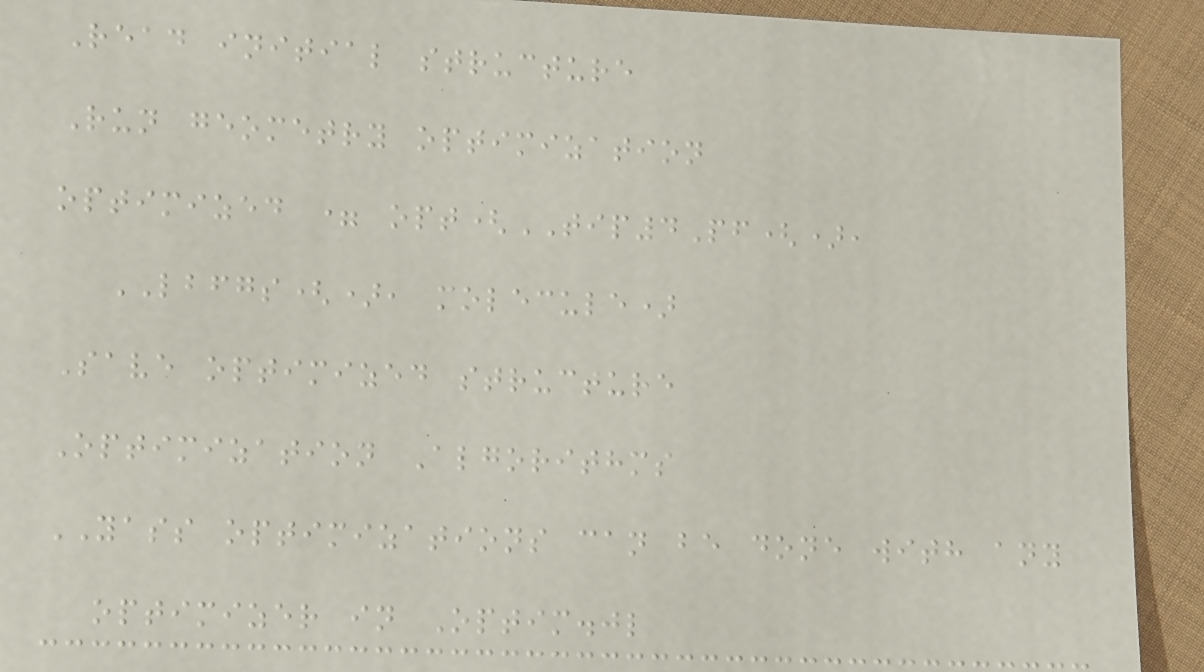Read initial structure
Run geometry optimization
optimized = opt(TIP4Pf(),
LBFGS(), molecule)
Save optimized structure
Optimization Algorithms
YASS optimizations can be done with any
optimizer in Optim.jl
